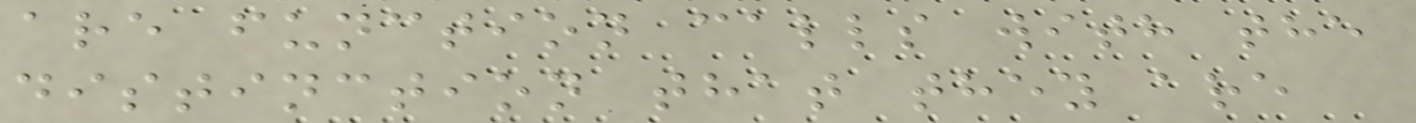are function calls with the
distinction that they are
